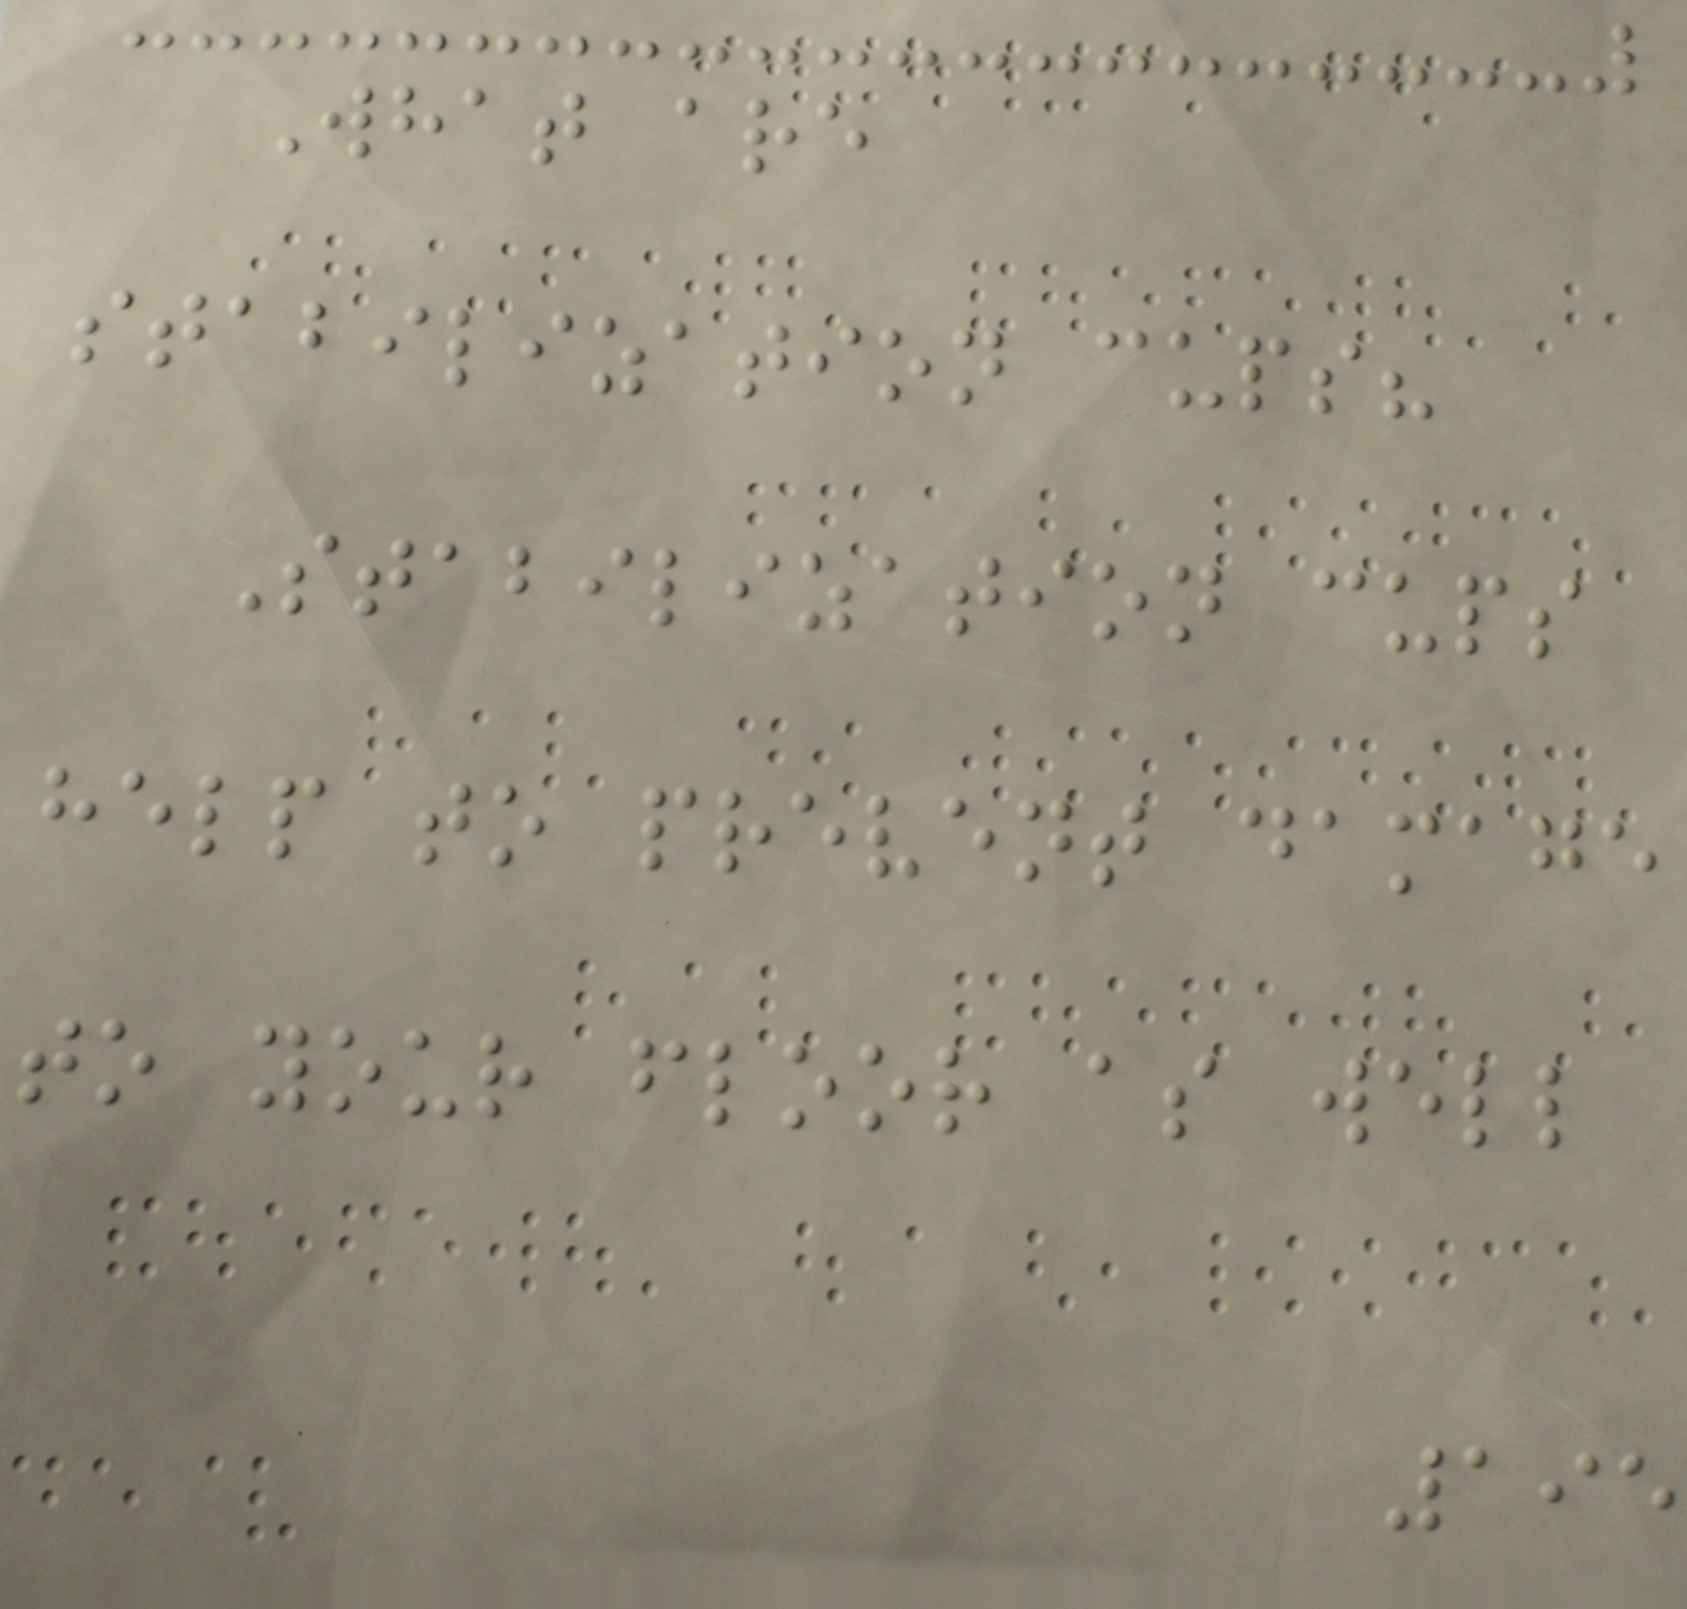What are
stabilization cups?
Stabilization cups
help to prevent damage
to your floor as well
195
